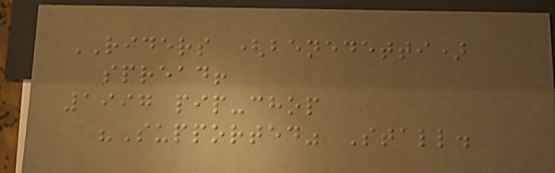RIDERS (benedetti)
spread!
1997 pip-chop
"Supported" Stall.
